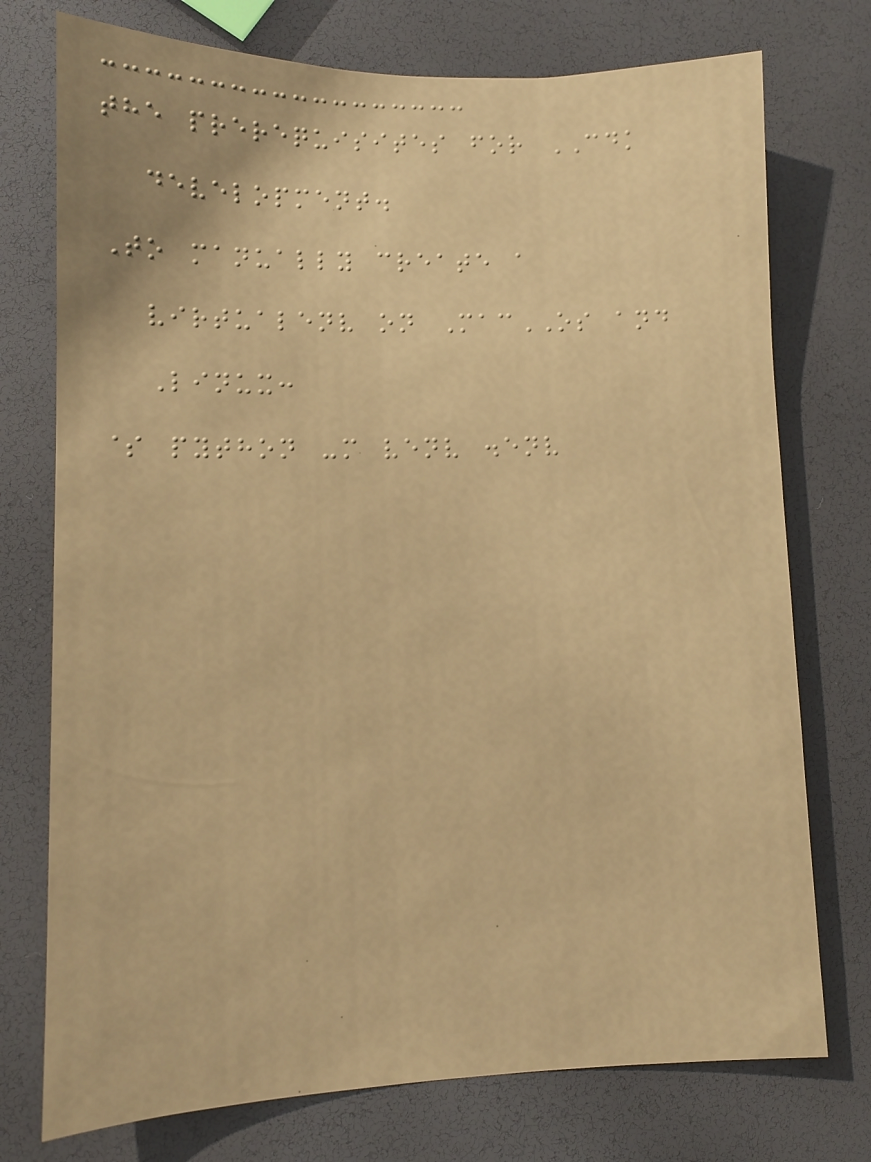the prerequisites for CDK
development.
To manually create a
virtualenv on MacOS and
Linux:
$ python -m venv .env
